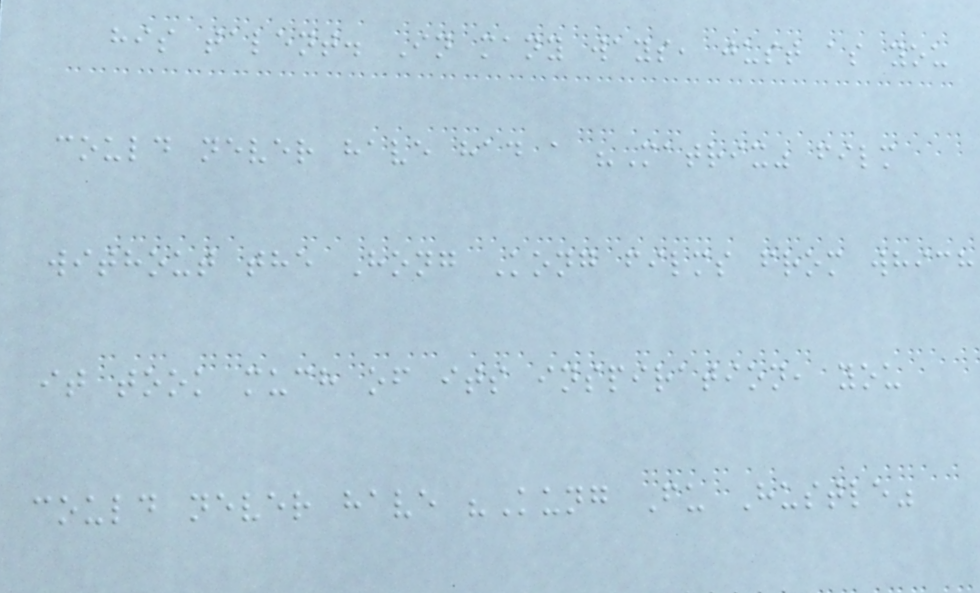his talent. In many ways, just as you
could never have had a "Matrix" film
without the Hong Kong films from which
it took much of its inspiration, you
could never have "Kung Fu Hustle"
